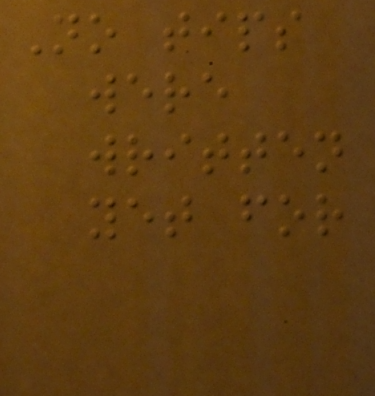No tips
were
written
yet for
